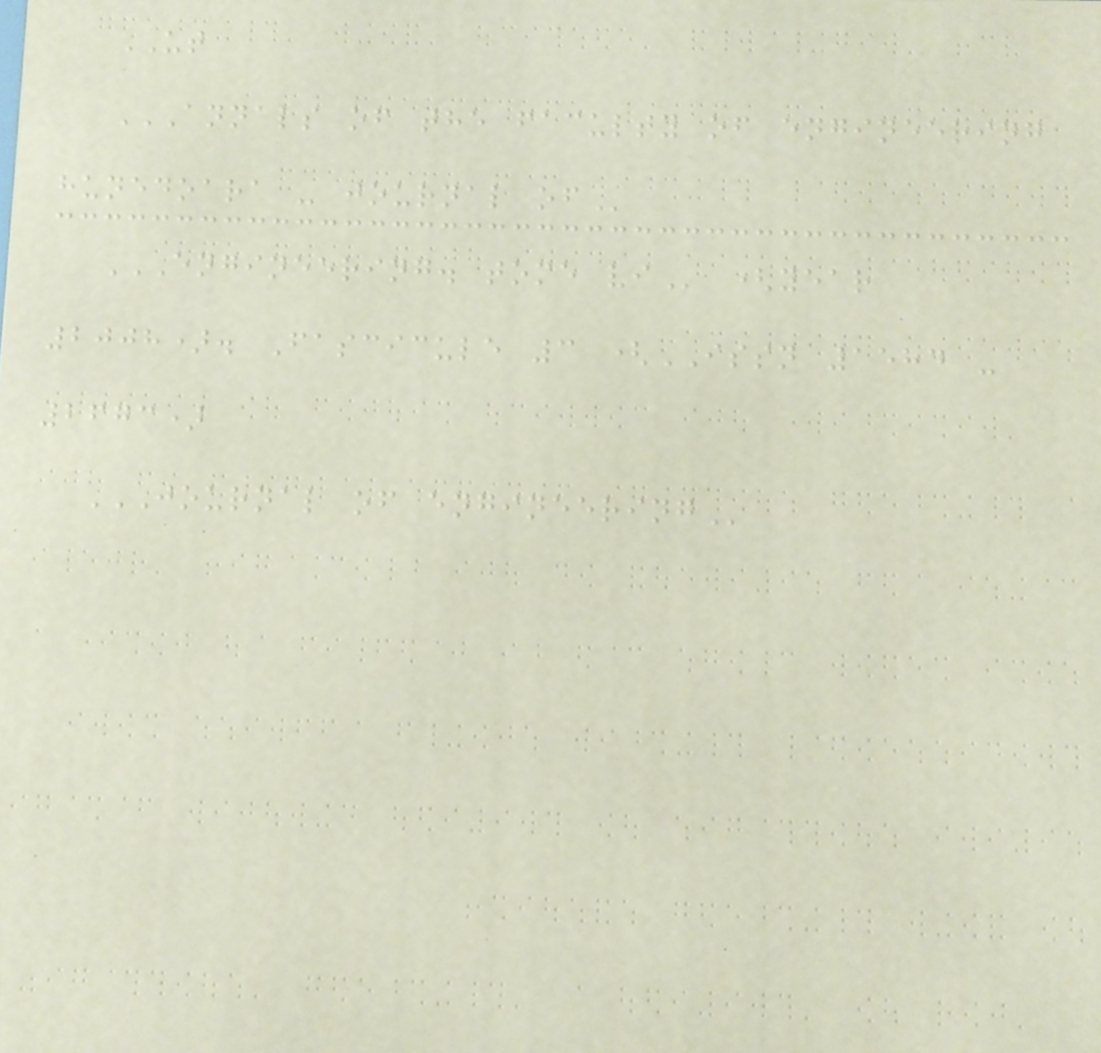UT
ANNALS OF THE FACULTY OF ENGINEERING
HUNEDOARA - JOURNAL OF
ENGINEERING. TOME VI (year
2008). Fascicule 3 (ISSN 1584 -
2673)
JOURNAL OF ENGINEERING
